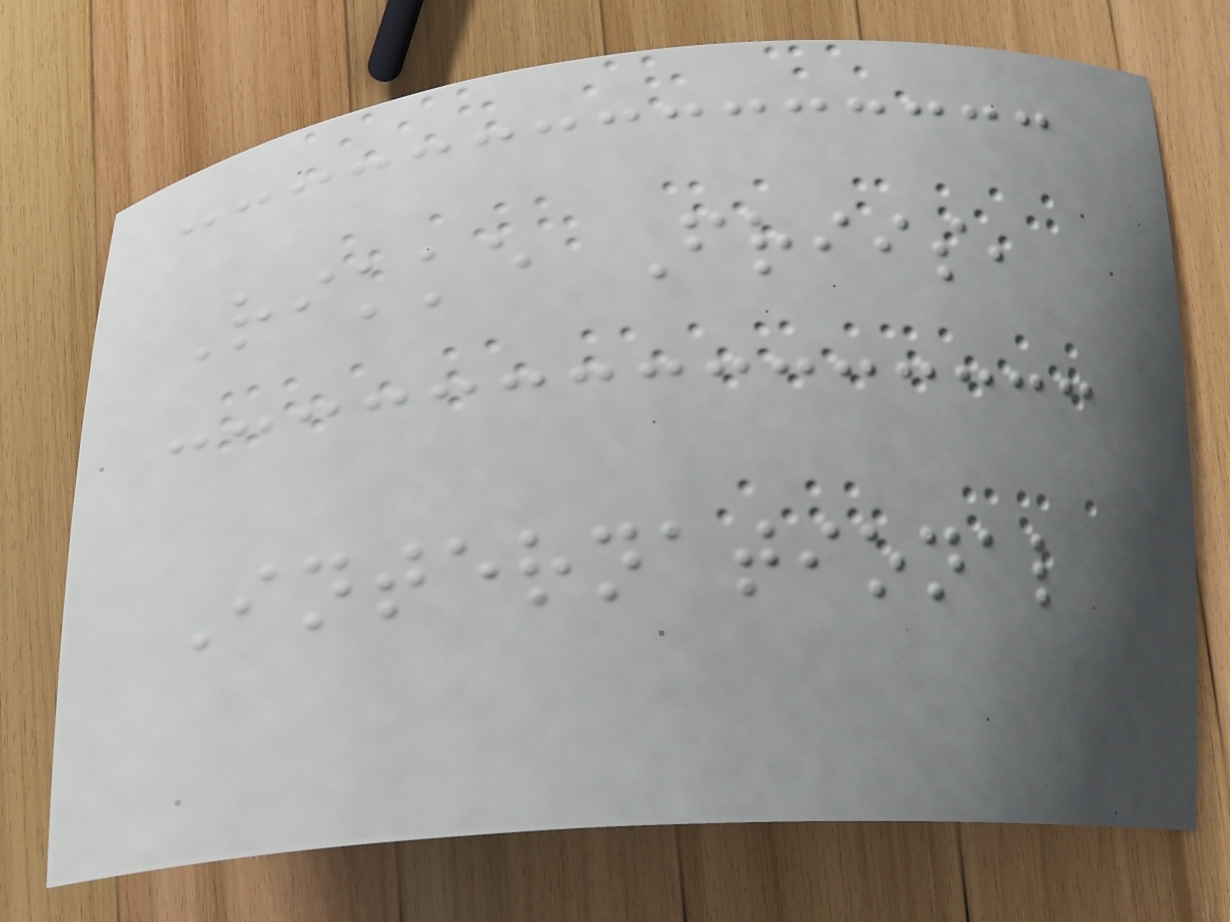Rikke Friis,
International
